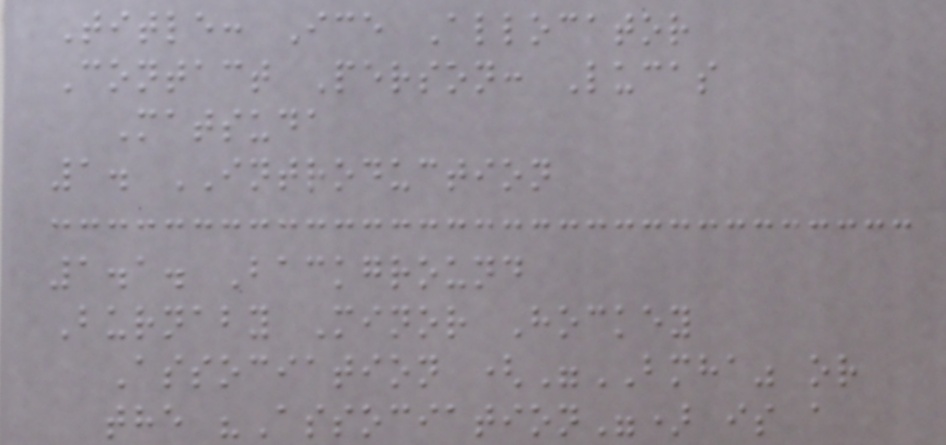Title: Ice Allocator
Contact Person: Lucas
Matsuda
1. INTRODUCTION
1.1. Background
Burnaby Minor Hockey
Association ("BMHA" or
the "Association") is a
